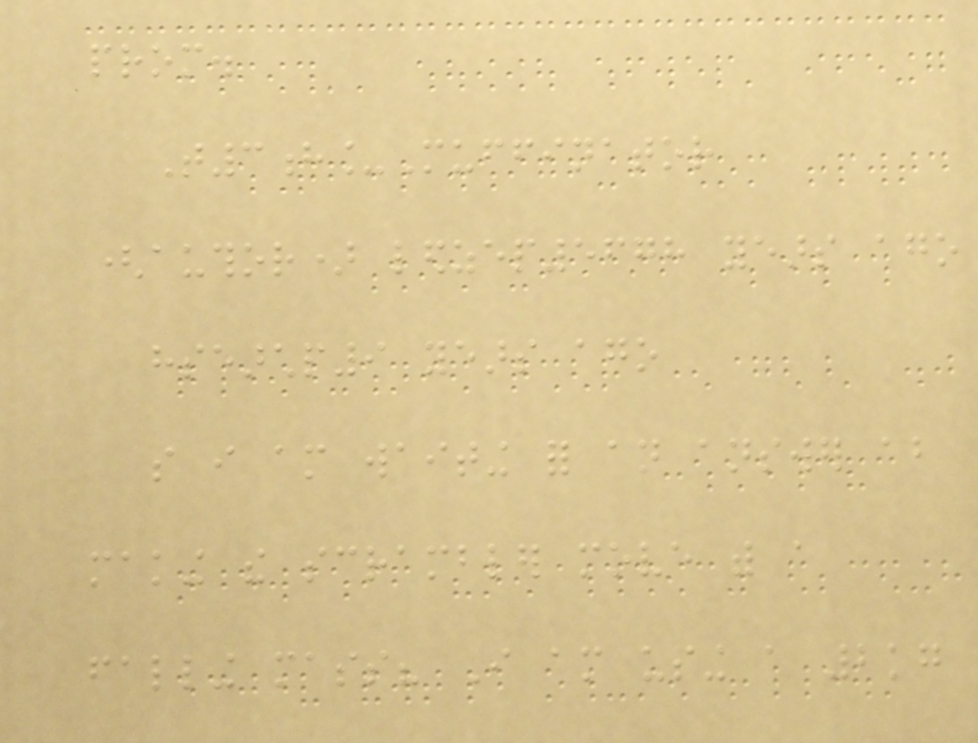prom.
T3h_Muffinator
(author) ledzep5678 years ago
hsearchp9 years ago
so i am waiting for an answer about
making the scrambler move with a
falling mass? I am using a 2kg
